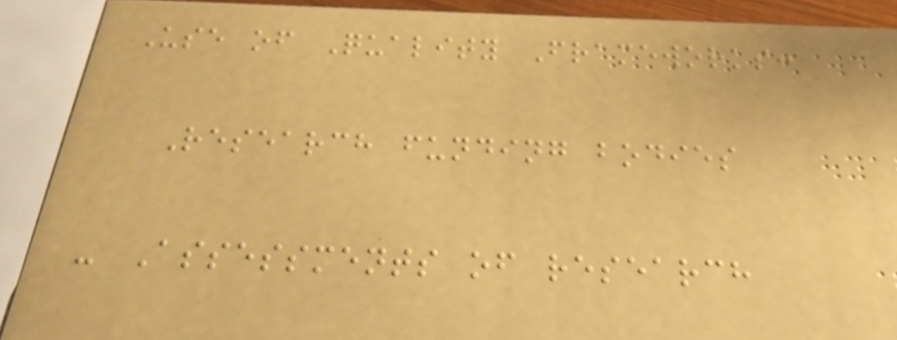Use of Quality Frameworks:
Research funding bodies
- Assessments of research
